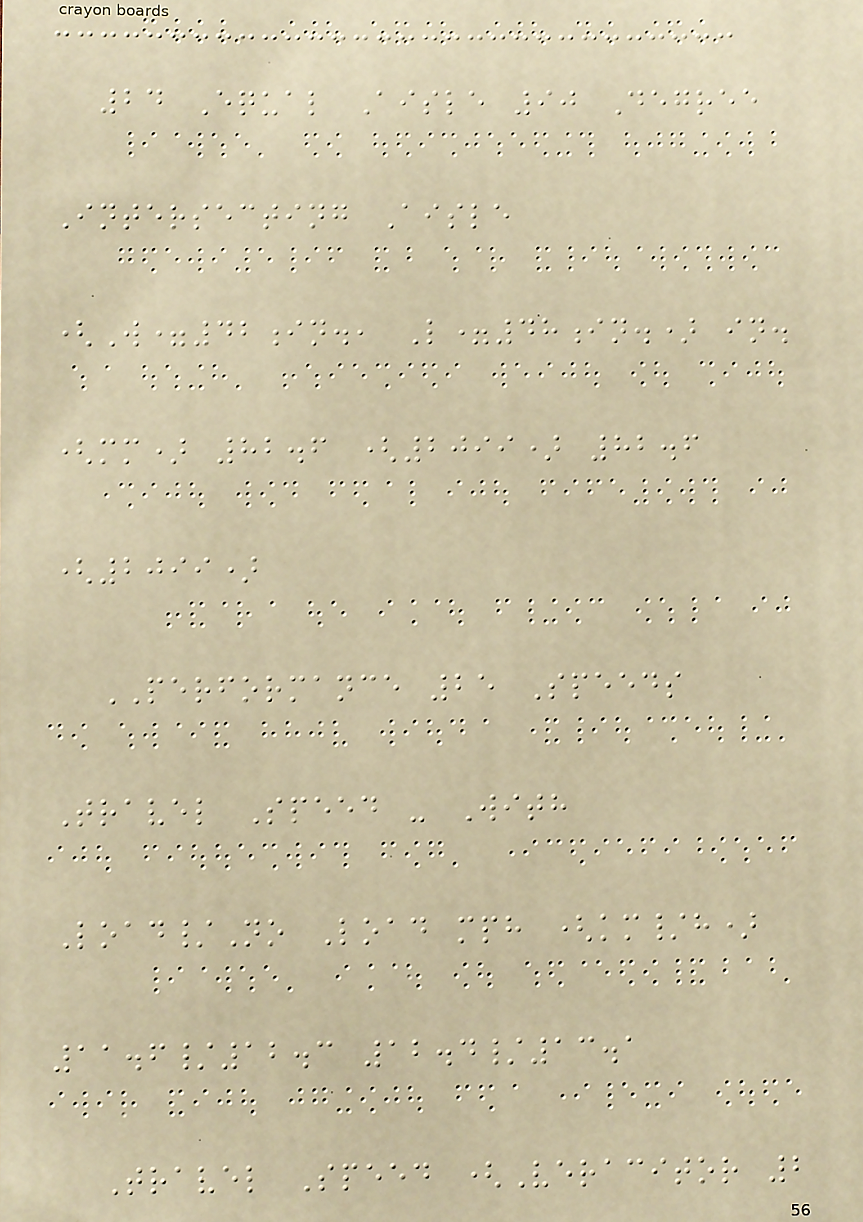24 Equal Aisle 90 Degree
Intersecting Aisle
(W=42in., L=48in.) in.
(mm) 82.6 (2099) 82.6
(2099)
PERFORMANCE 25 Speeds
Travel Speed - With
Load/No Load mph (km/h)
11.6/12.3 12.4/13.1
Travel Speed (Veracitor 2
